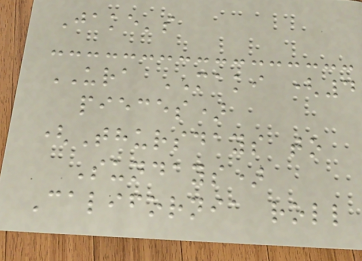Jake's
URA MAKI (4
pieces)
(Thursdays to
Sundays)
California roll
